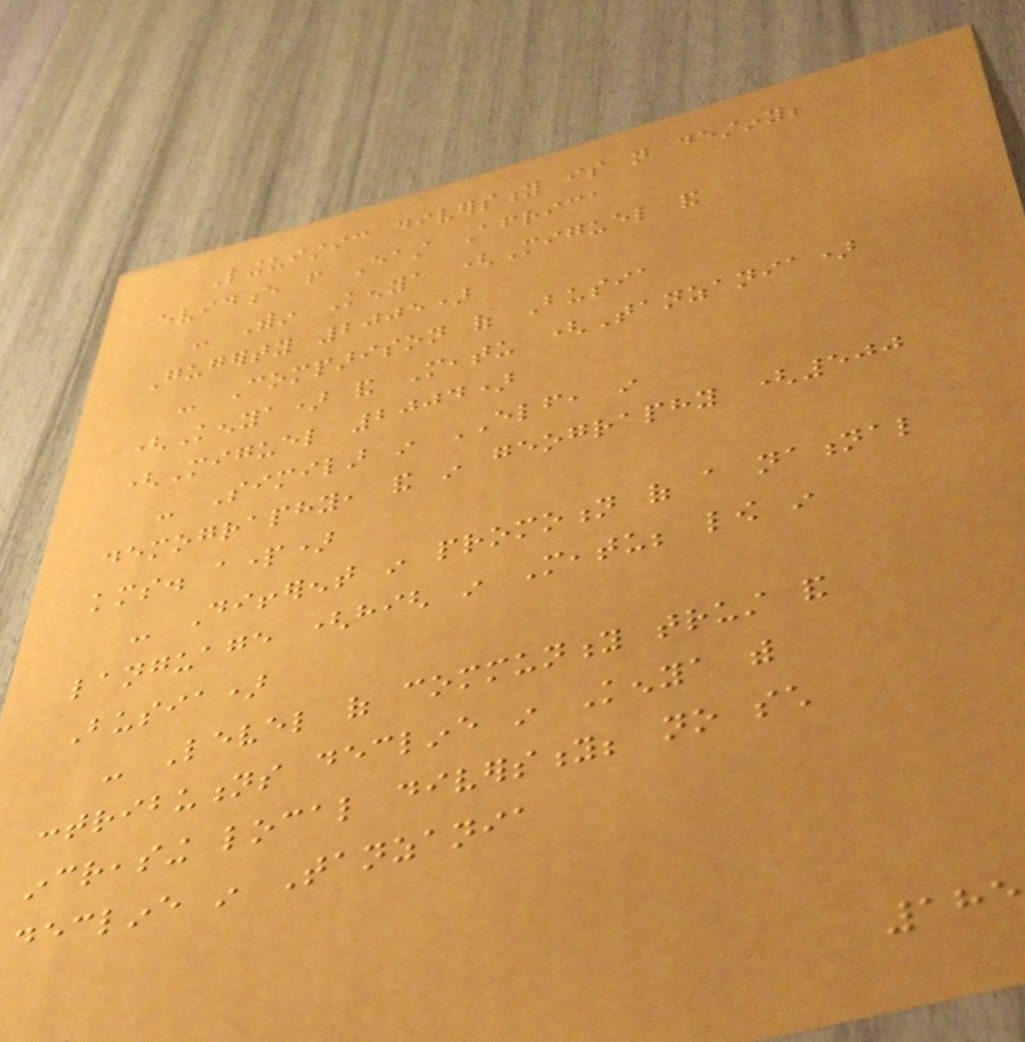Linguistic diversity is not destiny;
evidence from East Africa
- Within Kenya (Miguel and
Gugerty 2005)
- Comparison of Busia
(Kenya) and Meatu (Tanzania)
(Miguel 2004)
- Similar in ELF, in
demography, and in geography (500
kms. apart)
- Different in promotion of a national
language (high in Meatu; low in
Busia)
- Level of community trust and
contributions decline in Kenya with
increasing local diversity; no such
decline in Tanzania
185
